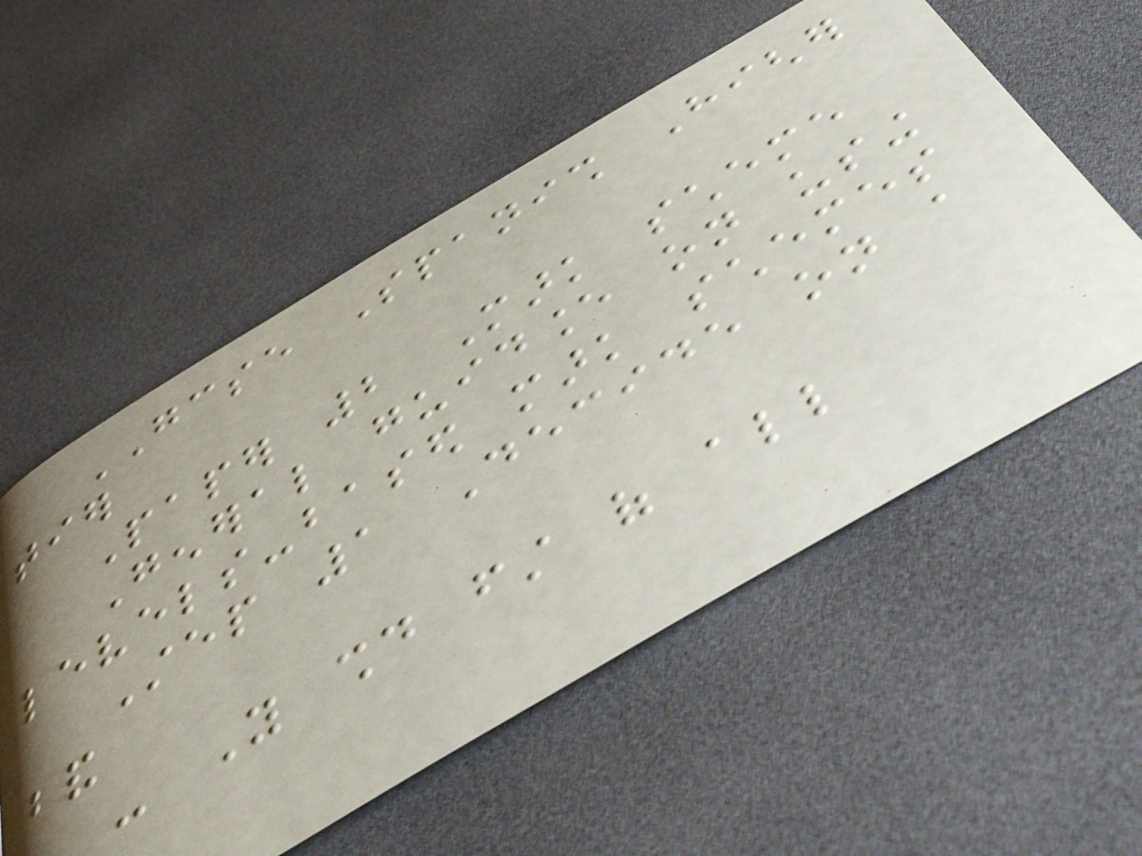GCSE Spanish Higher
tier
Paper 2 Mark scheme
General guidance on using
levels-based mark schemes
Step 1 Decide on a
band
- You should first of all
